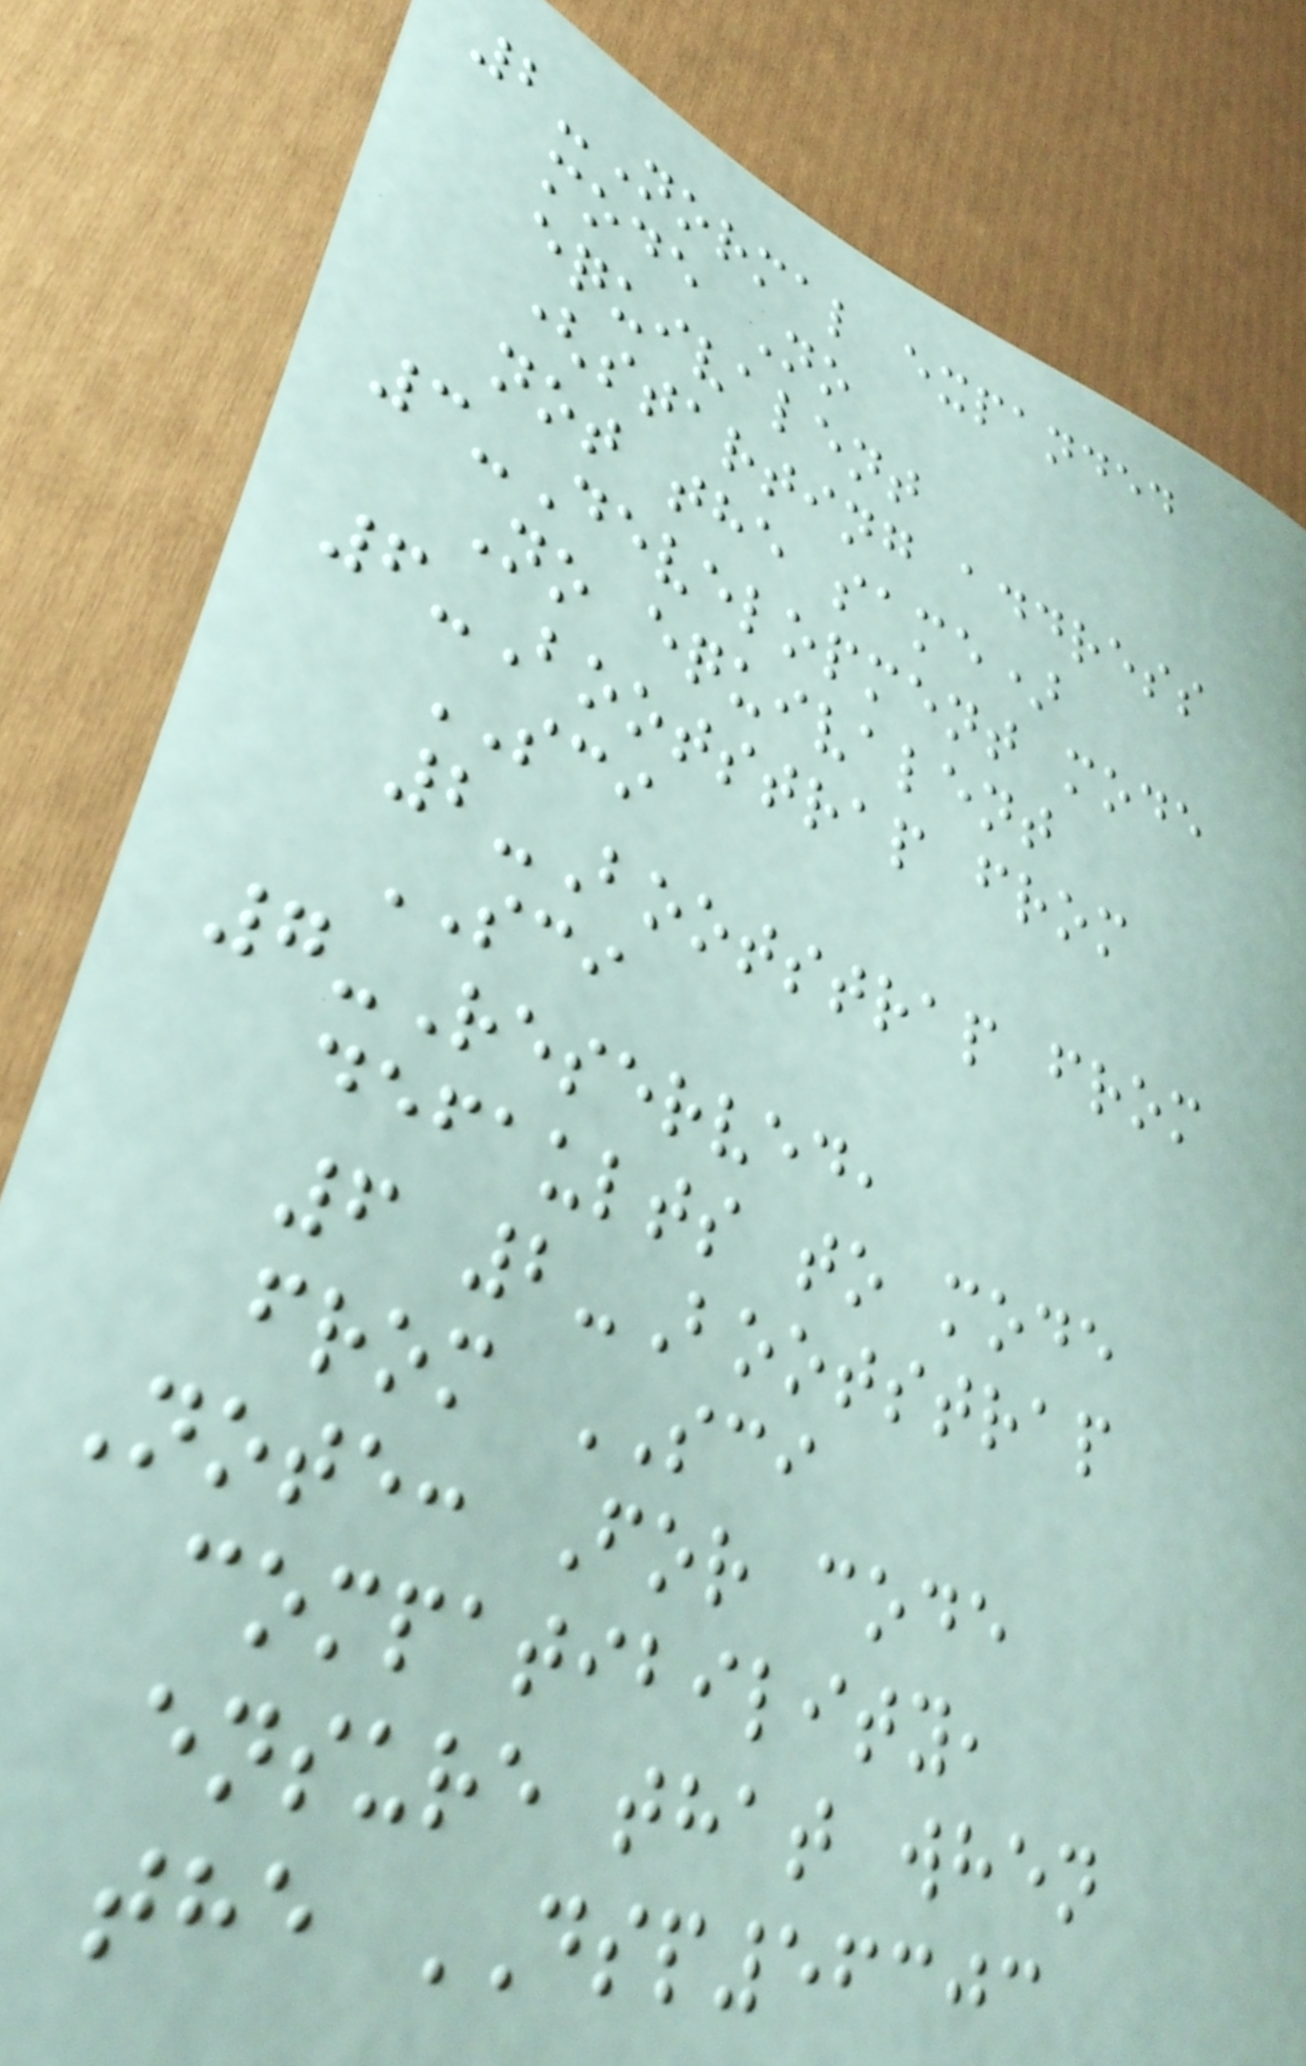2-Normal expanded
mode No
equivalent
(starting address
not the same)
3-Development mode
No equivalent
6-Bootstrap from
SCI
2-Bootstrap from
SCI
7-Reserved,
defaults to mode
6 2-Bootstrap
from SCI
Note: For code
compatibility,
ensure that when
the DSP56303
